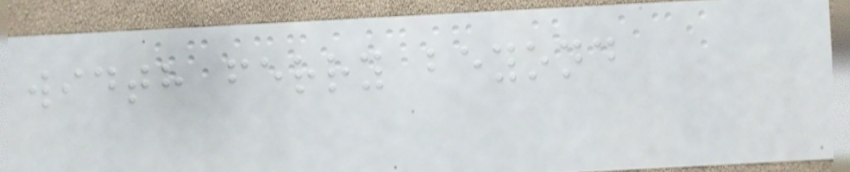width ferry beyond
